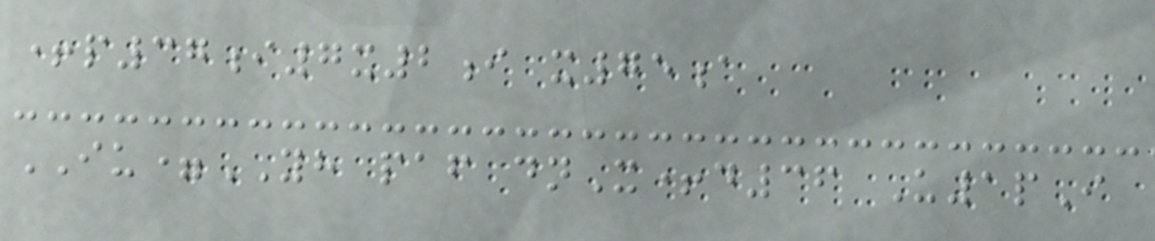+p37i7x2i x75a
IU=YH paf dnX+d36 U1pI
